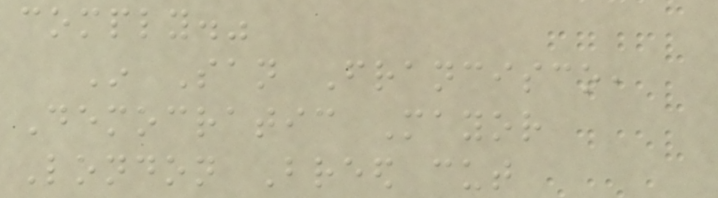comply."
In San Francisco,
Democratic Mayor
London Breed cut
